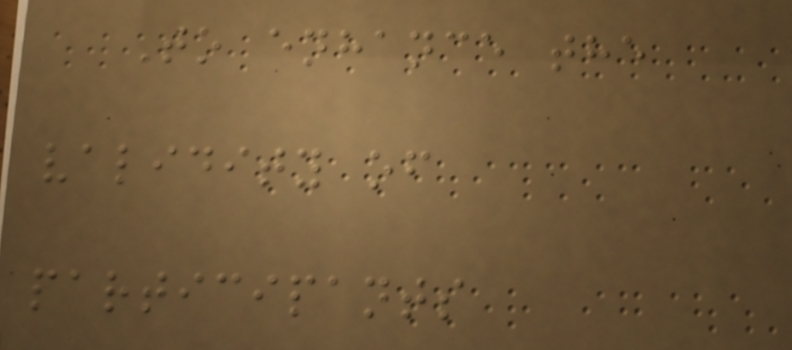To enhance the
validity of
participants
